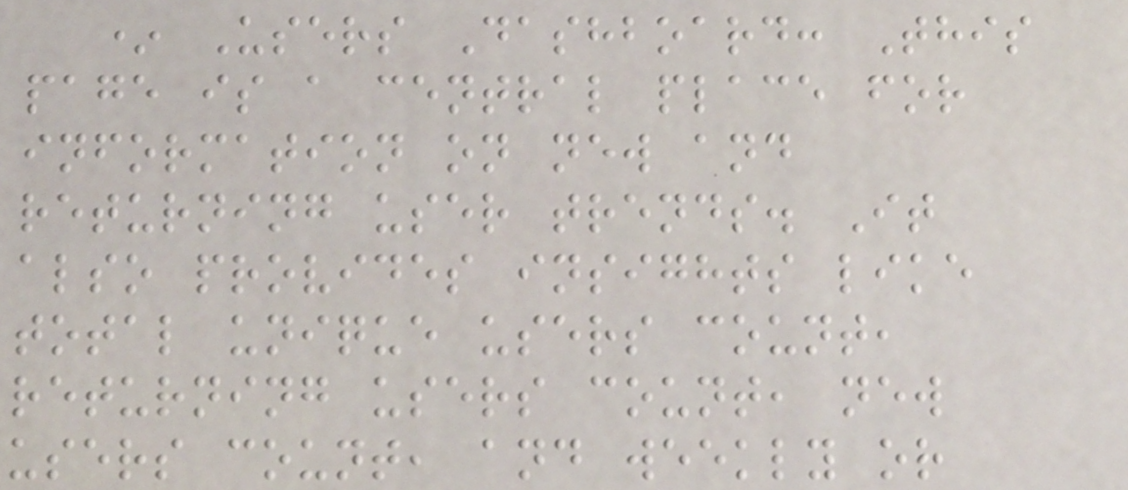* Users Dashboard: This
page is a central place for
information on new and
returning user trends. It
also provides insights like
total unique users count,
returning users count, new
users count, and weekly or
